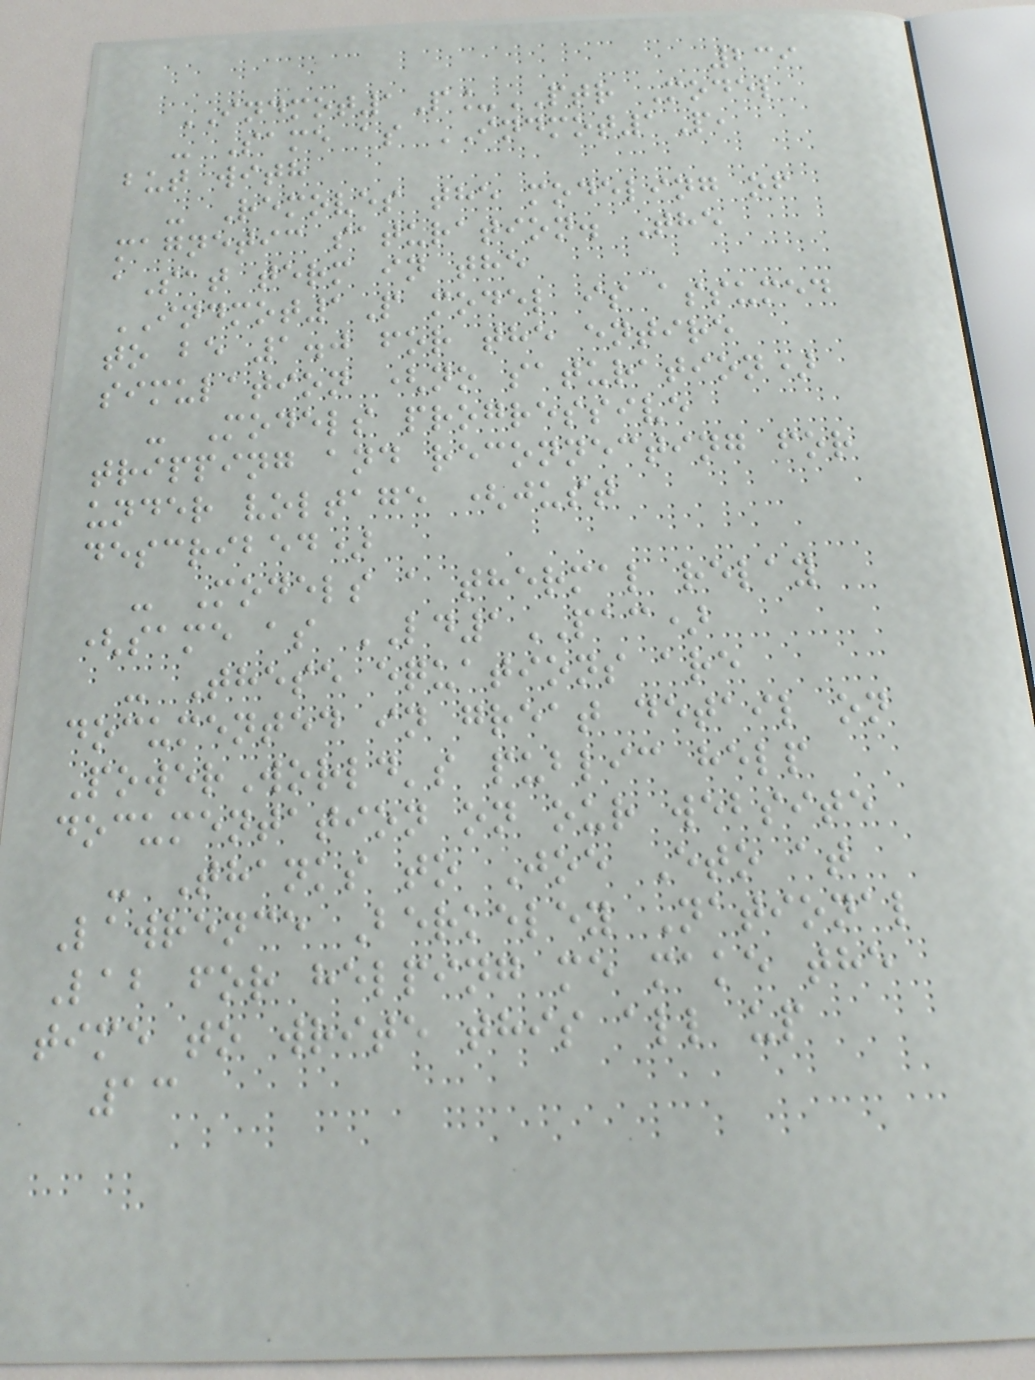239
INDMOT1P_PTR Model
- Same as INDMOT1P,
but with
- Removes the modeling of
magnetic saturation. The
aSat term in the
INDMOT1P model is assumed
to be 1.0 for the entire
simulation (no saturation)
- Models progressive
tripping and reconnecting for
under voltage (just
described)
- Models a thermal relay
(same as LD1PAC)
- These equations are
documented in great detail on
PowerWorld's public help
documentation on our website
- Thanks to Joe Eto at
Lawrence Berkeley National
Lab for helping me make the
time to write this all up
13
